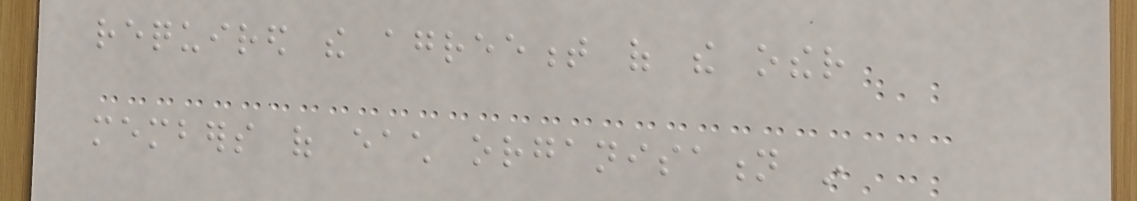required the agreement of the other
members of each organisation in
